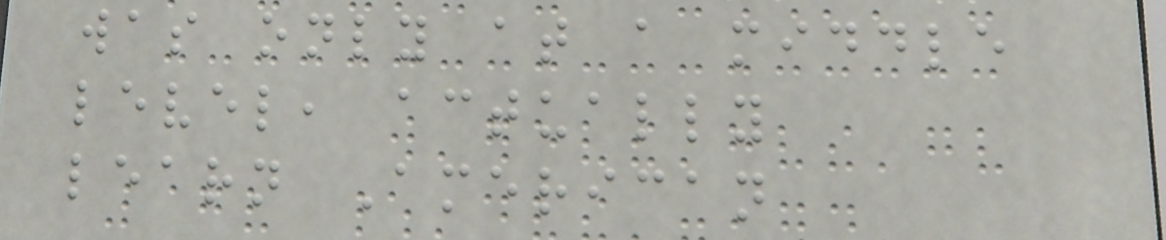was only at a middle
level, actually
learn American
